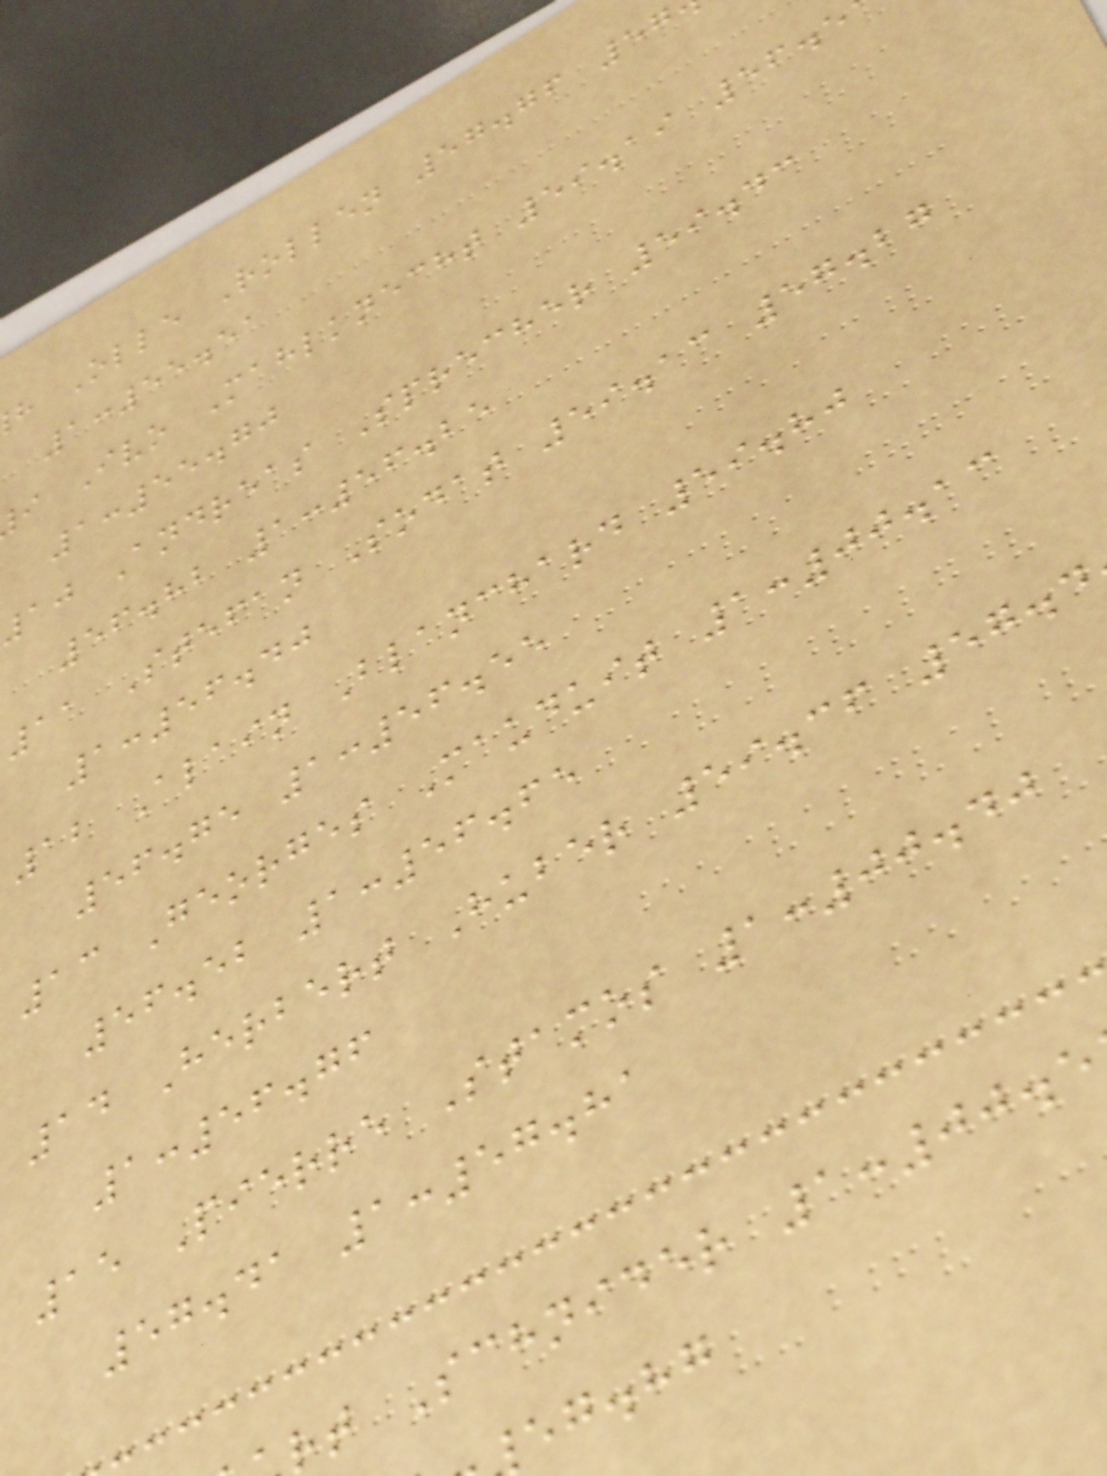h Olle Rollen 57.76 57
1:55.51
i Ivo Mahlknecht 59.19 56.5
1:55.70
10 Andreas Sprecher 59.43
56.82 1:56.25
11 Stefan Sodat 59.13 57.27
1:56.40
12 Alain Blanchard 59.80
56.75 1:56.55
13 Georges Mauduit 1:00.13
56.52 1:56.65
14 Herbert Huber 59.36 57.4
1:56.76
15 Pierre Stamos 1:00.40
57.41 1:57.81
rt Schnider 1:00.5
eg.hg
